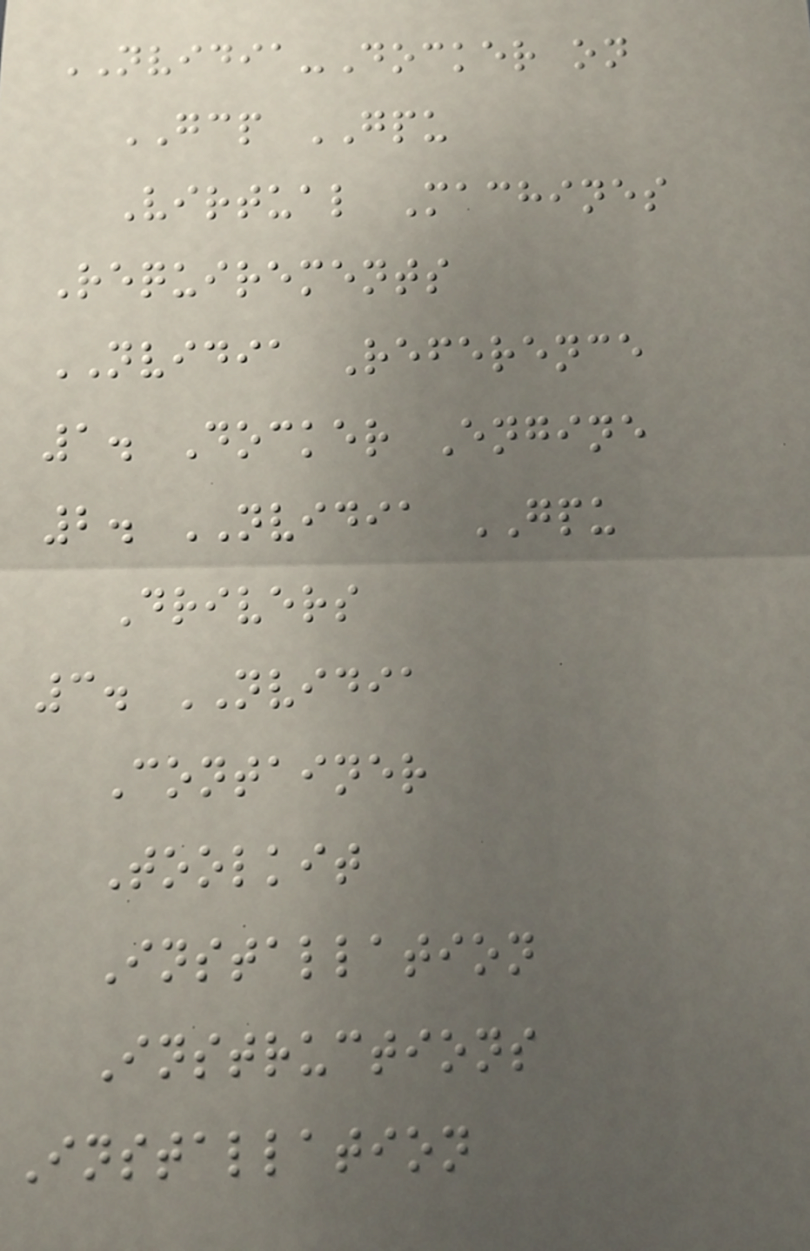NVIDIA-Docker on
GCP GPU
Virtual Machines
Requirements
NVIDIA Reference
1. Docker Engine
2. NVIDIA GPU
Drivers
3. NVIDIA
Container
Toolkit
Installation
Instructions
Installation
